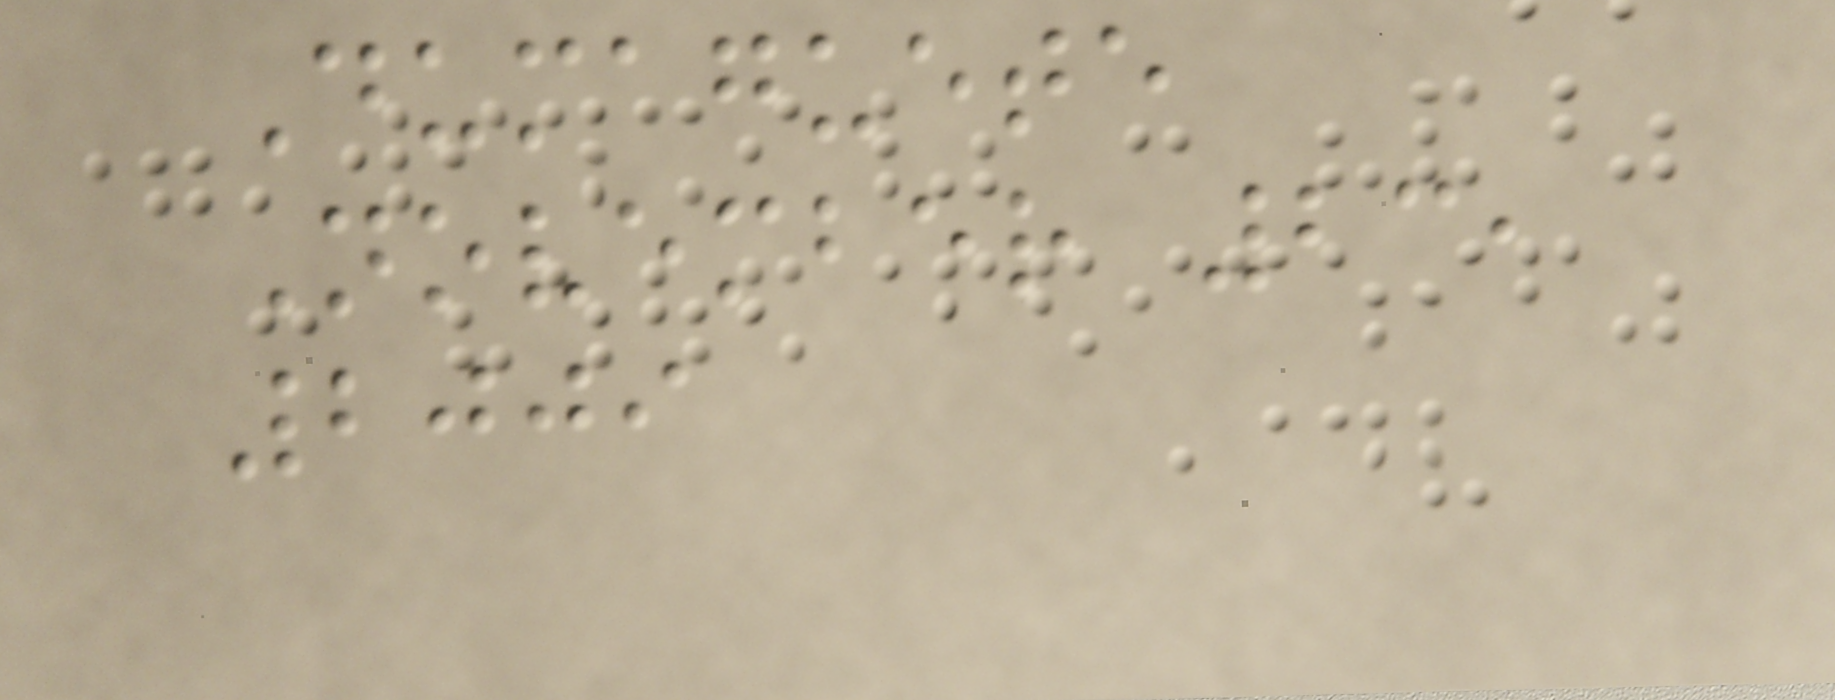Dumaguete
November 23,
2009
